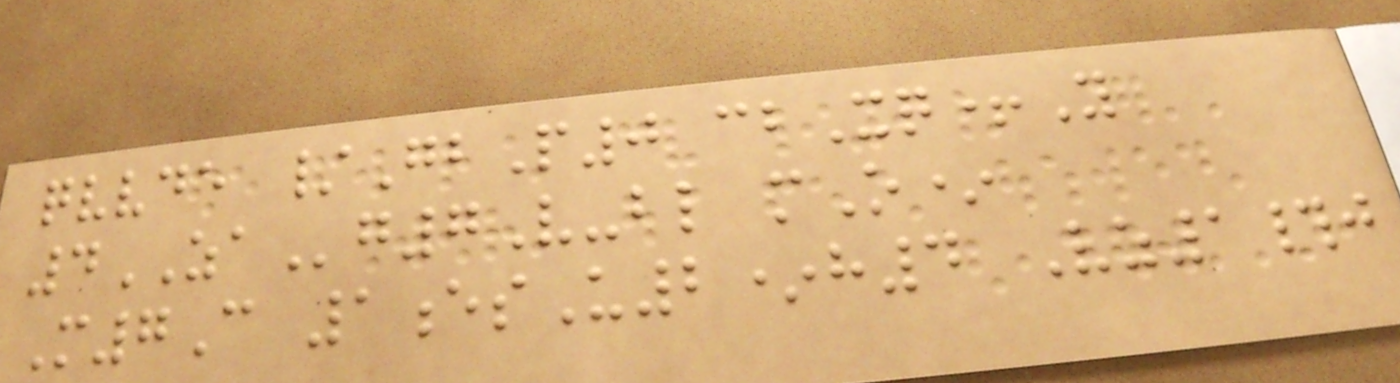qvvde /GbP0 cbXq+Y
4ZAg7V-bl mO*
M7C 1esU2*h4 Vz1#j
